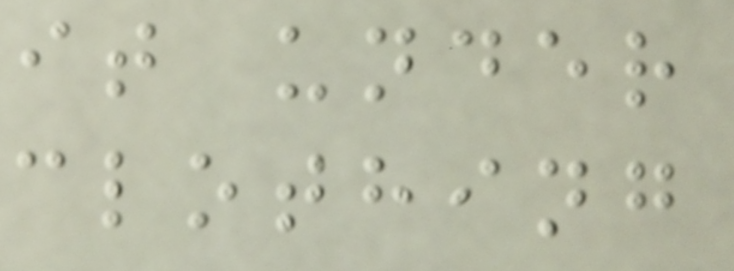it under
clothing
